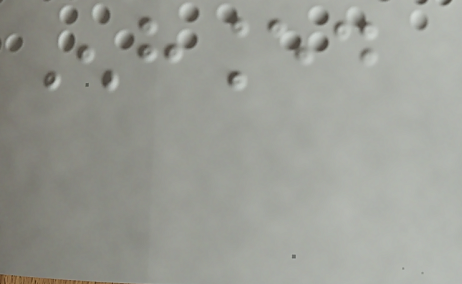Enhanced
